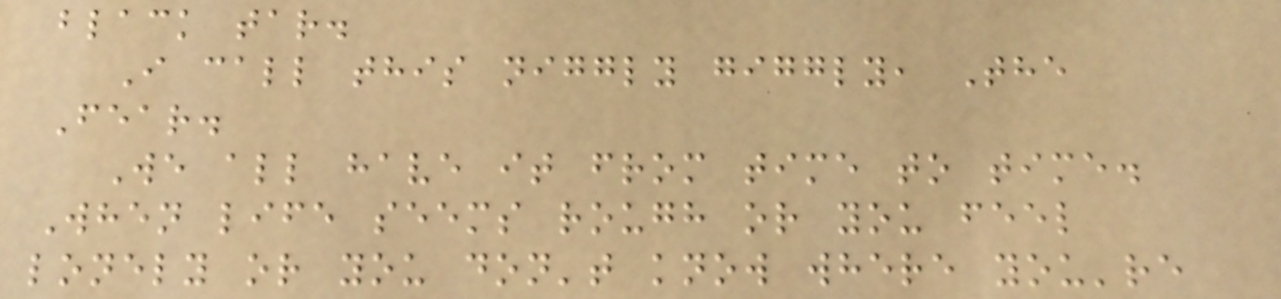black tar.
I call this niggly giggly, The
Fear.
We all have it from time to time.
When life seems rough or you feel
lonely or you don't know where you're
